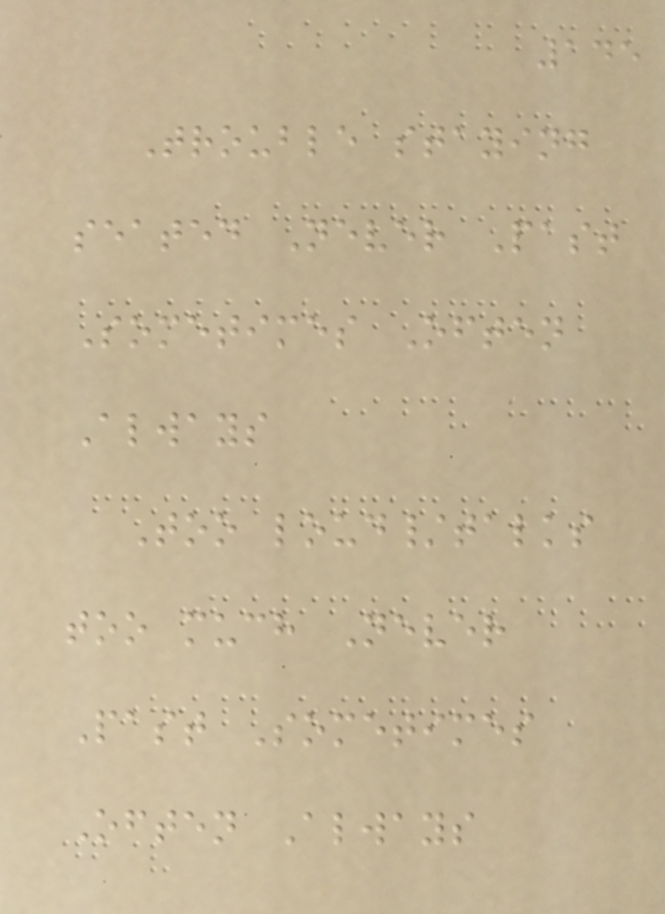145
Trouble staying
seated Never Past
Sometimes Often
Always
Too loud/talks
too much Never
Past Sometimes
Often Always
